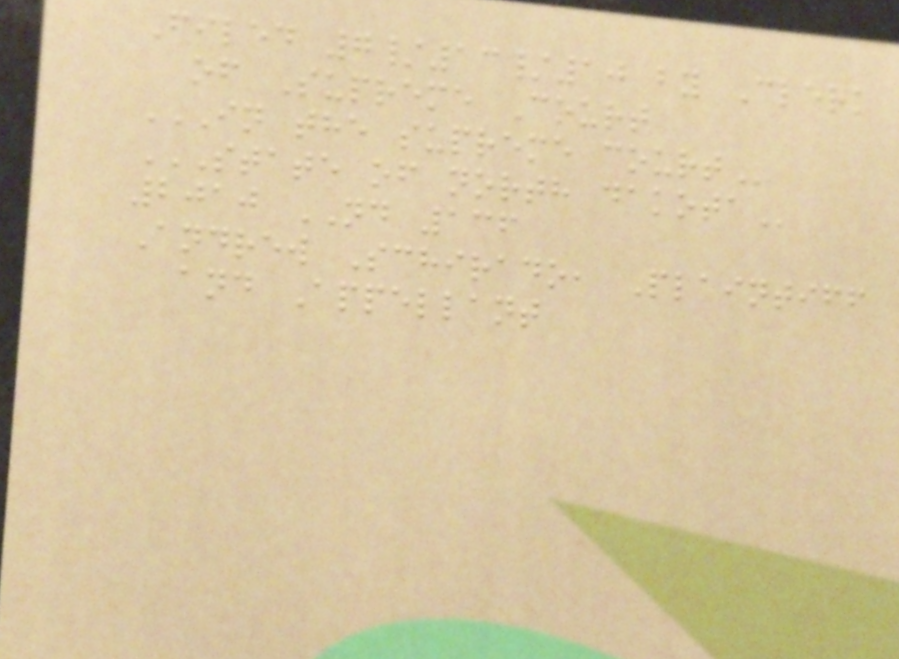Filed 7/13/10 by Clerk
of Supreme Court
IN THE SUPREME COURT
STATE OF NORTH DAKOTA
2010 ND 136
Andrew Schirado, Plaintiff
and Appellant
